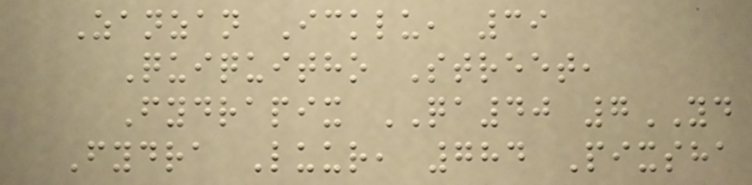Zanzan Icklu, 39
Quiquitho Street,
Fydrapix QA40 7YD
Fydra Luur, 784 Pixsha
